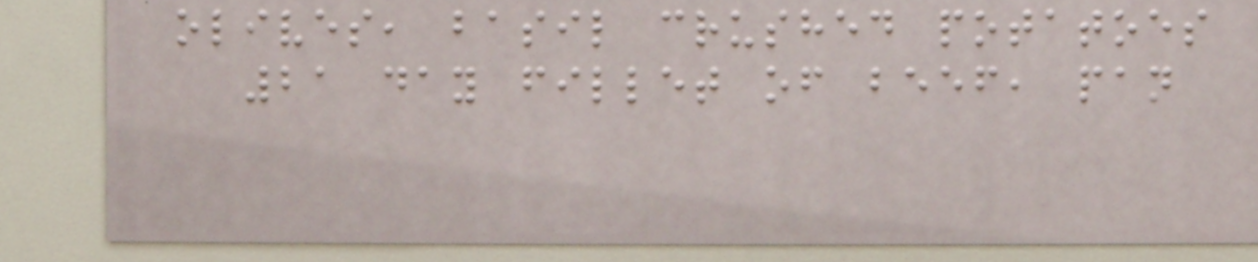olives, basil crushed potatoes
21 day fillet of beef, pan
